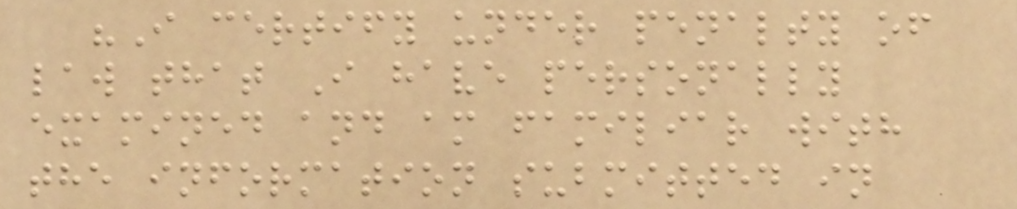"I certify under penalty of
law that I have personally
examined and am familiar with
the information submitted in
